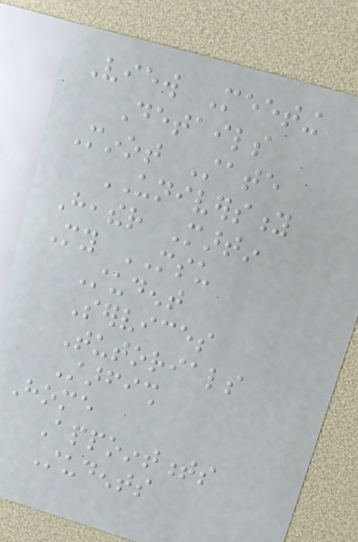View Meeting
Details
Minot State
UNIVERSITY
Heather Martin
My MSU
Student
Services
Tutorials
Starfish
Home
Appointments
Students
